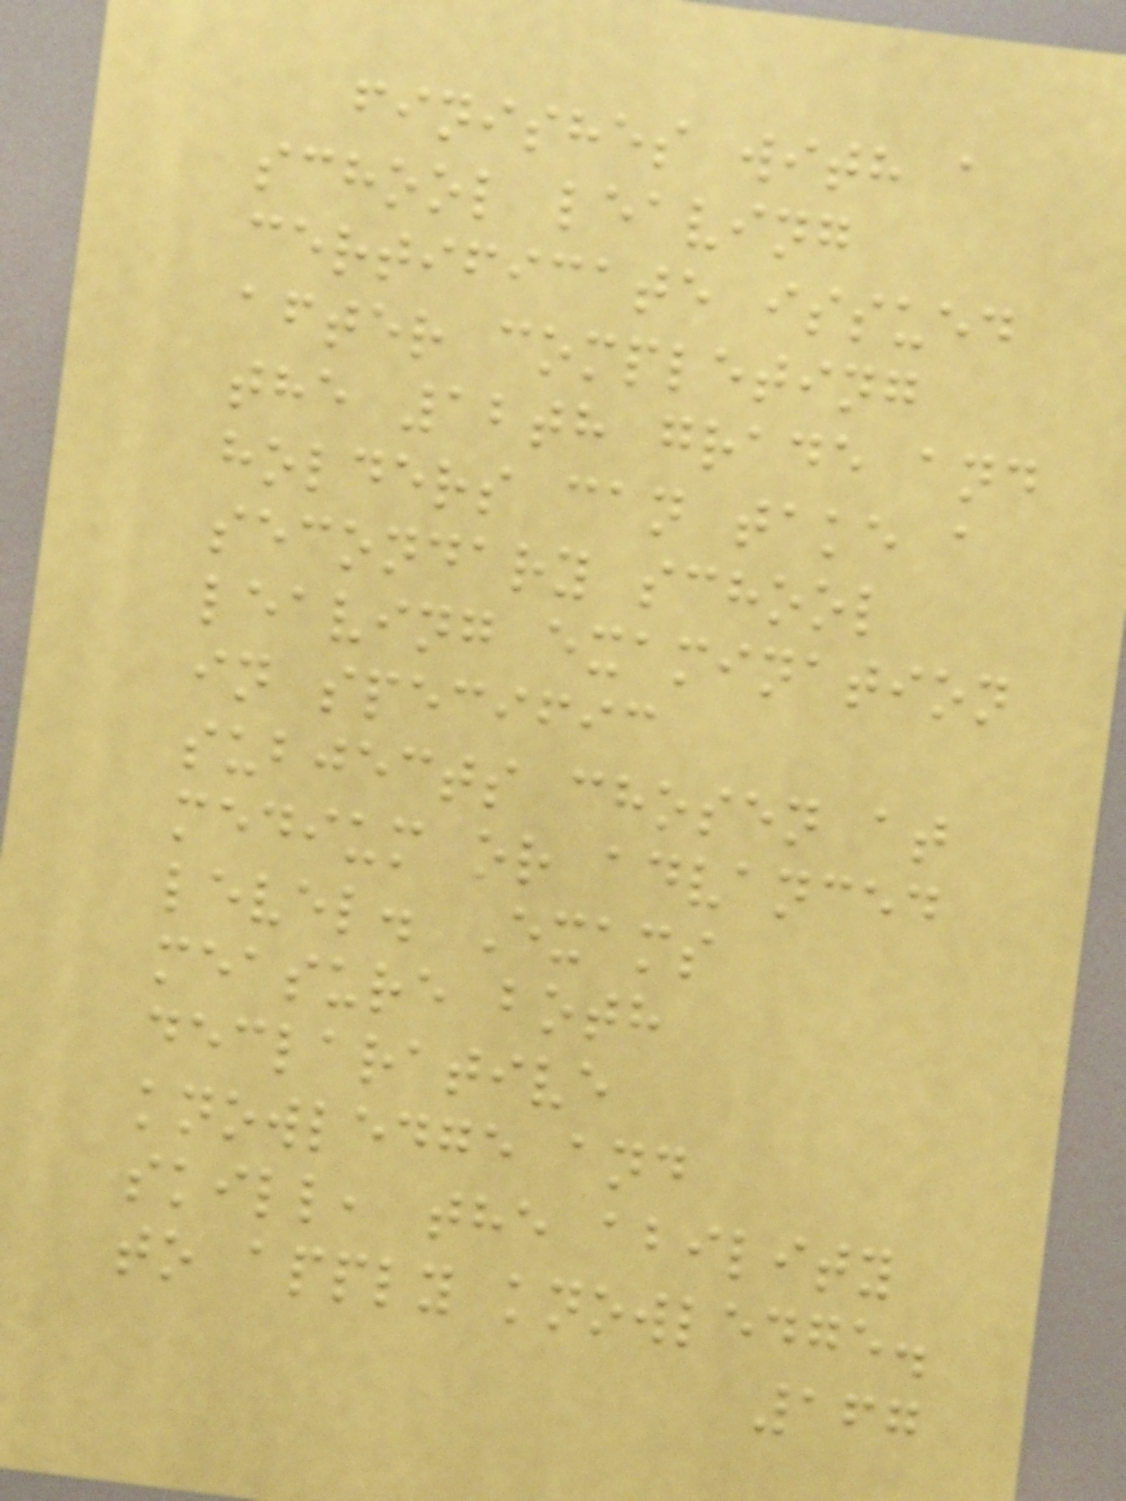finishes with a
school leaving
certificate issued
after completing
the 12th grade and
holders can take a
secondary school
leaving examination
in specific
subjects chosen at
medium or advanced
level. Exams
measure both
declarative
knowledge and
skill, the ability
to apply knowledge.
167
